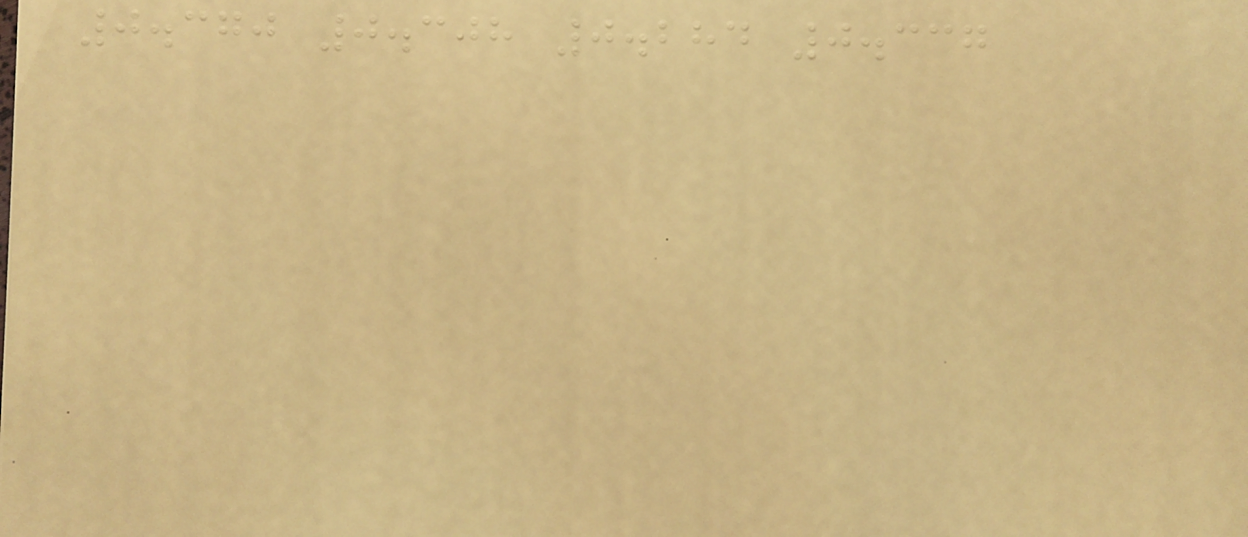0.370 0.308 0.284 0.337
